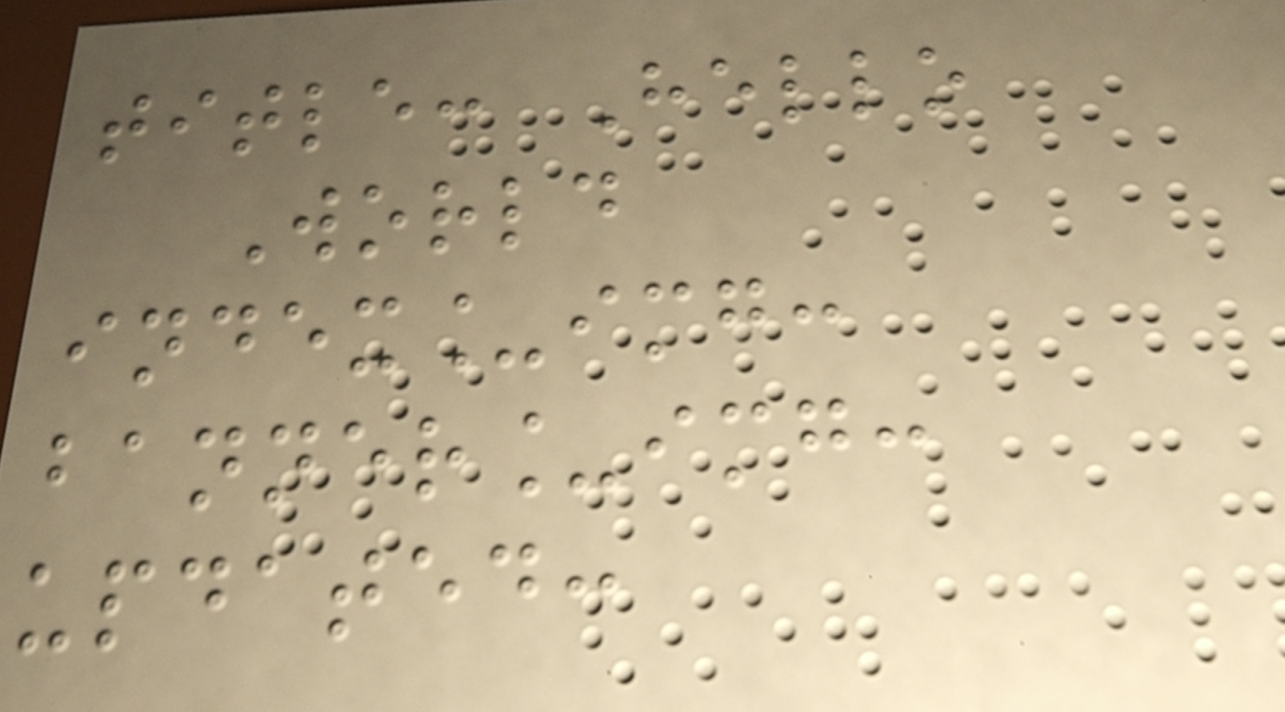title: Hello
World
index_img:
banner_img:
updated:
